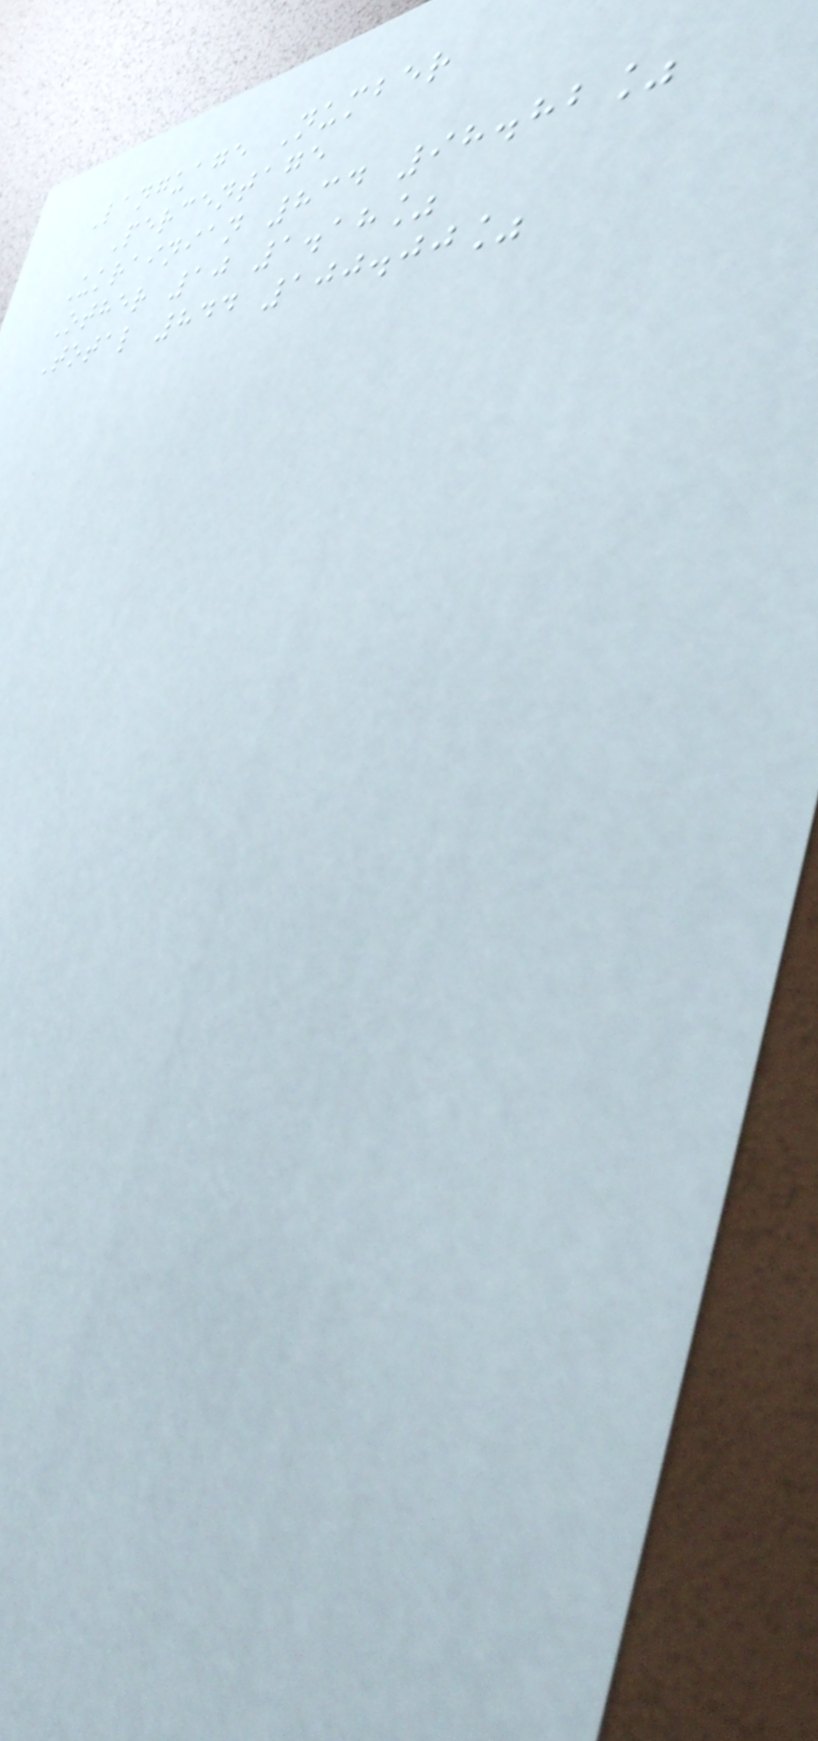Language Number
Percentage
Ukrainian 834 98.82%
Other 10 1.18%
Total 844 100.00%
